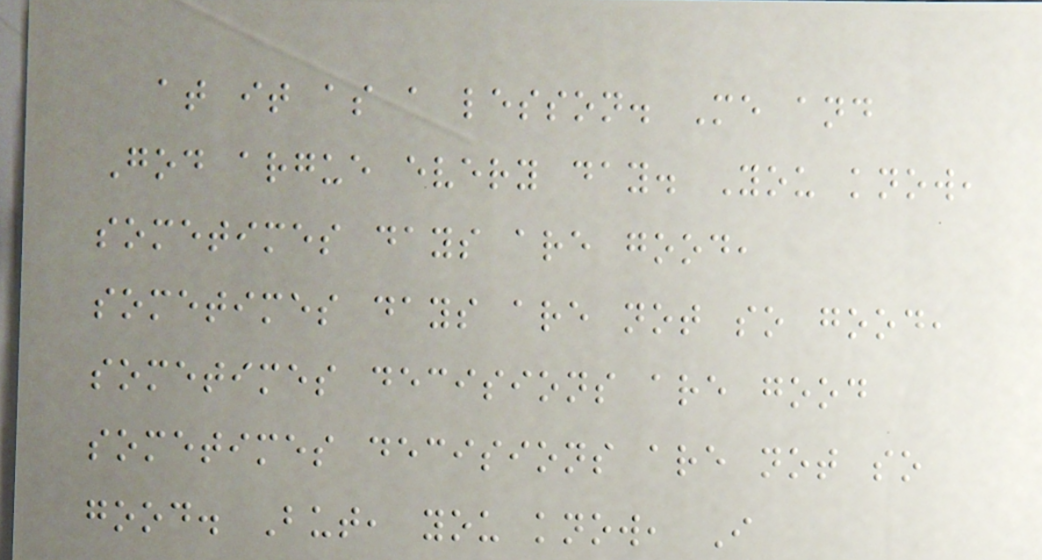at it as a lesson. Me and
God argue every day. You know,
sometimes days are good,
sometimes days are not so good,
sometimes decisions are good
sometimes decisions are not so
good. But, you know, I
